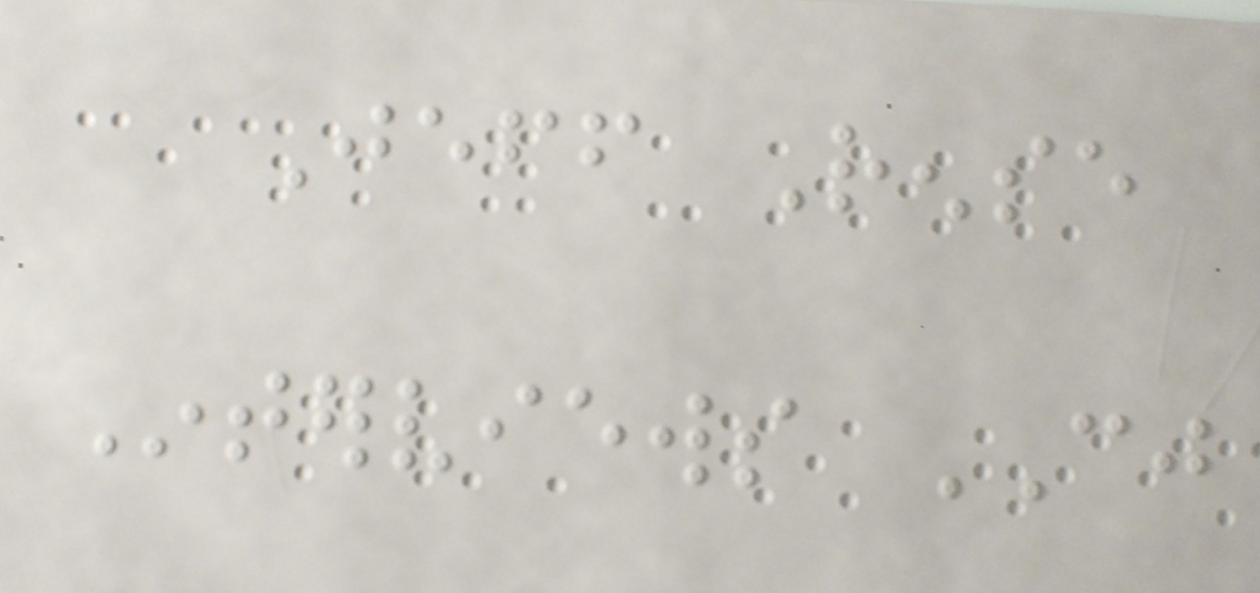Jeff Rense
Interviews CJ
